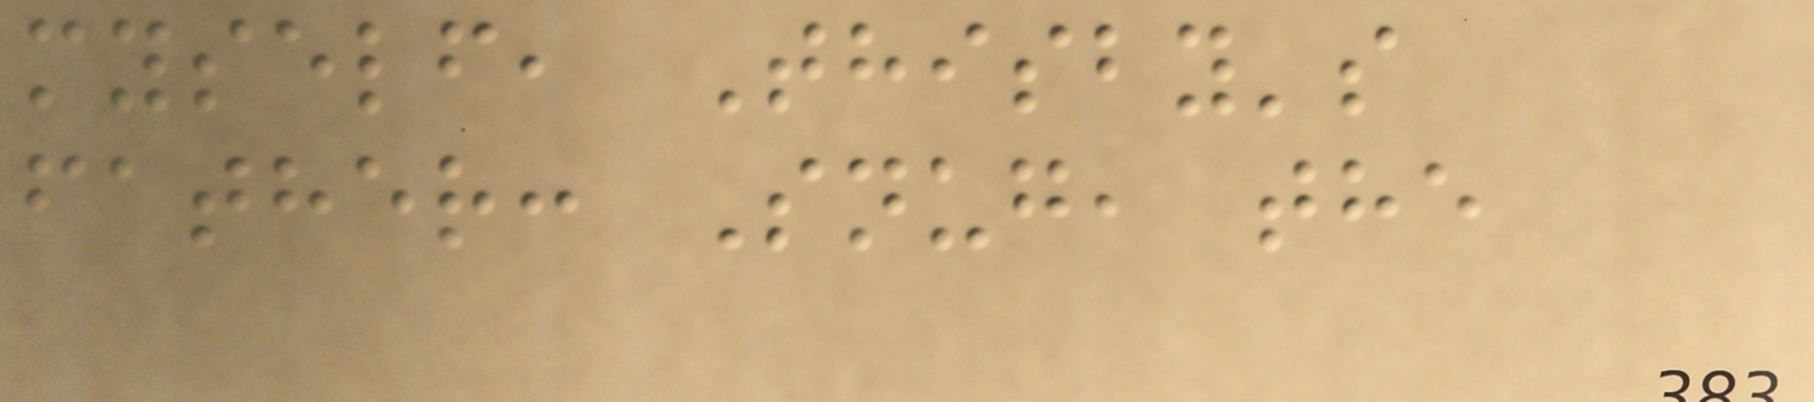myself, Thisby's
father: Snug, the
